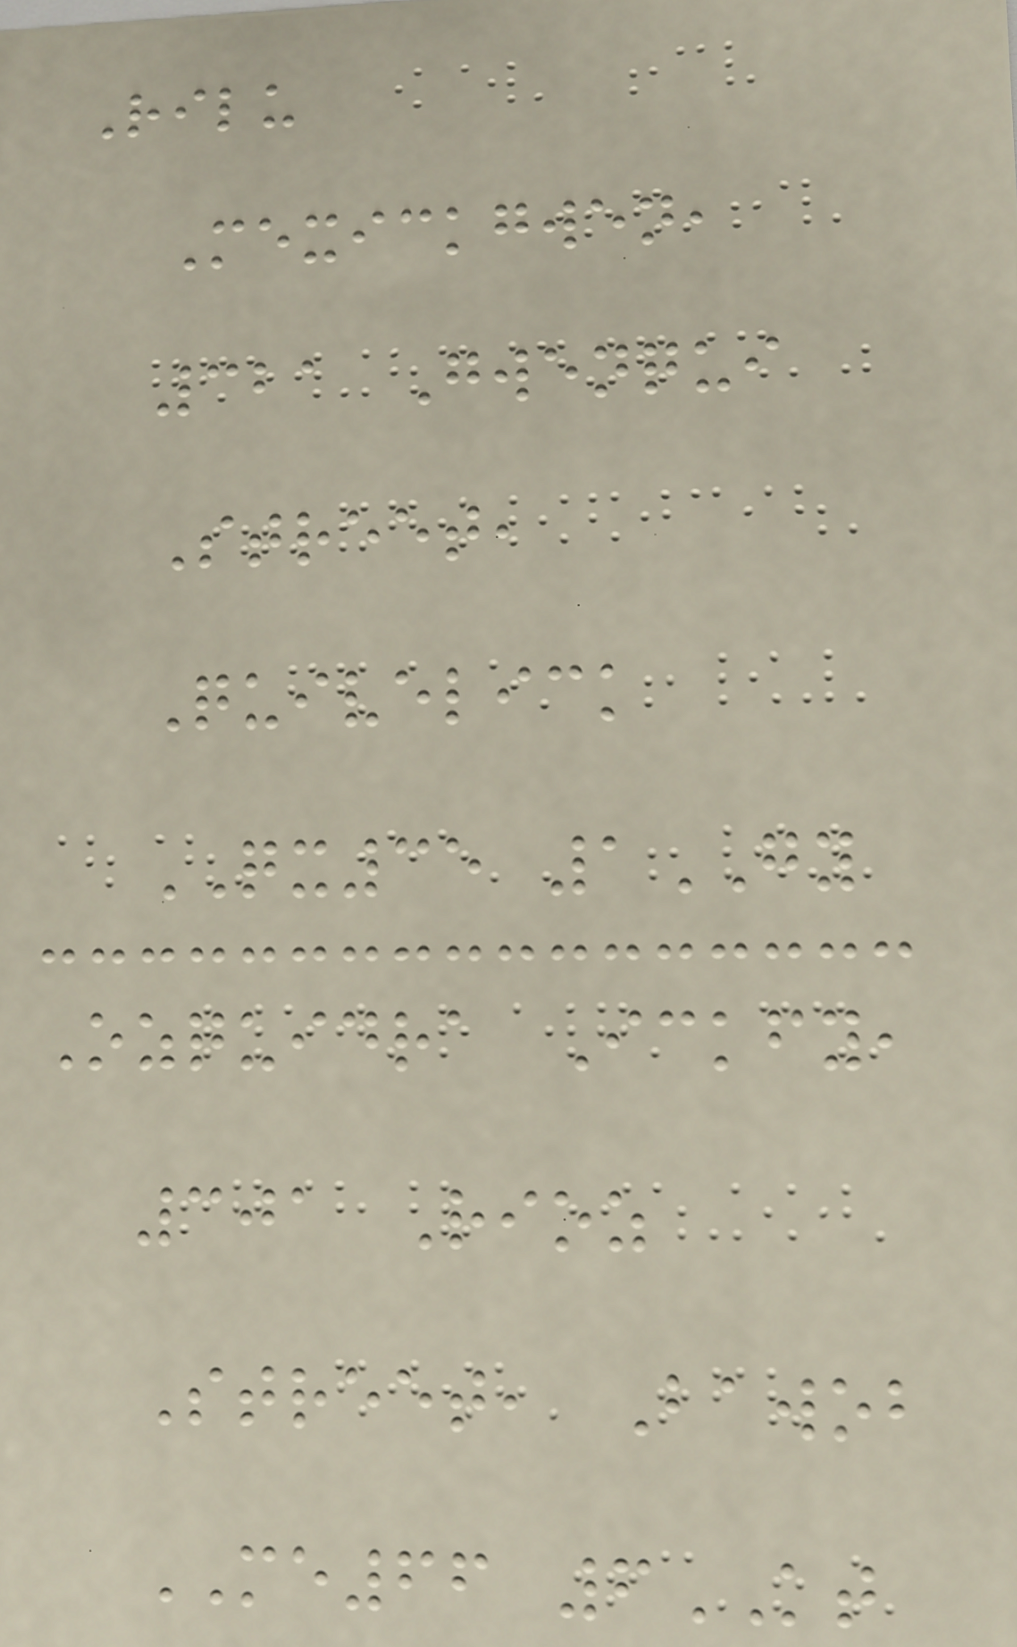Rilu
Mexickgwen,
321 Gwenqui
Street,
Quivelick
QX35 1GY
Ozquidra Ickfy,
301 Rioz
Street, Bawob
ME66 6KT
